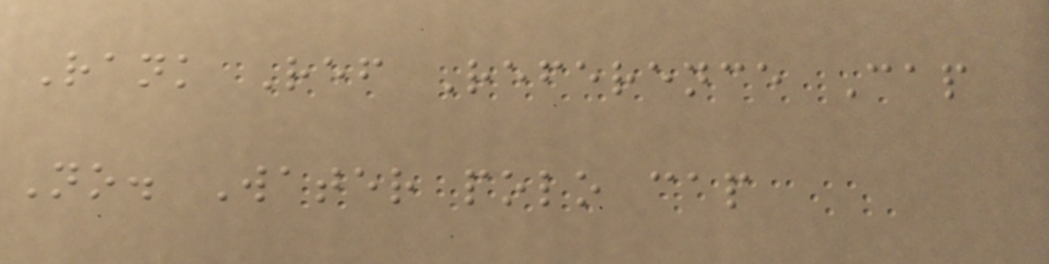Rank Ref Reference Cap
No. Water polo cap
